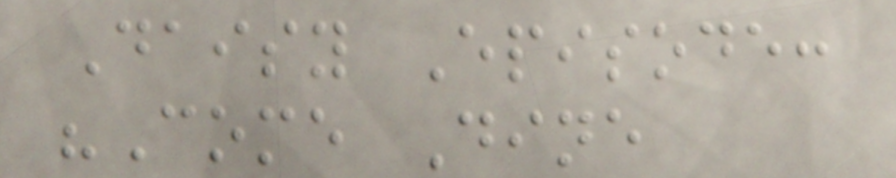Daisy Episode:
"Come Dine
